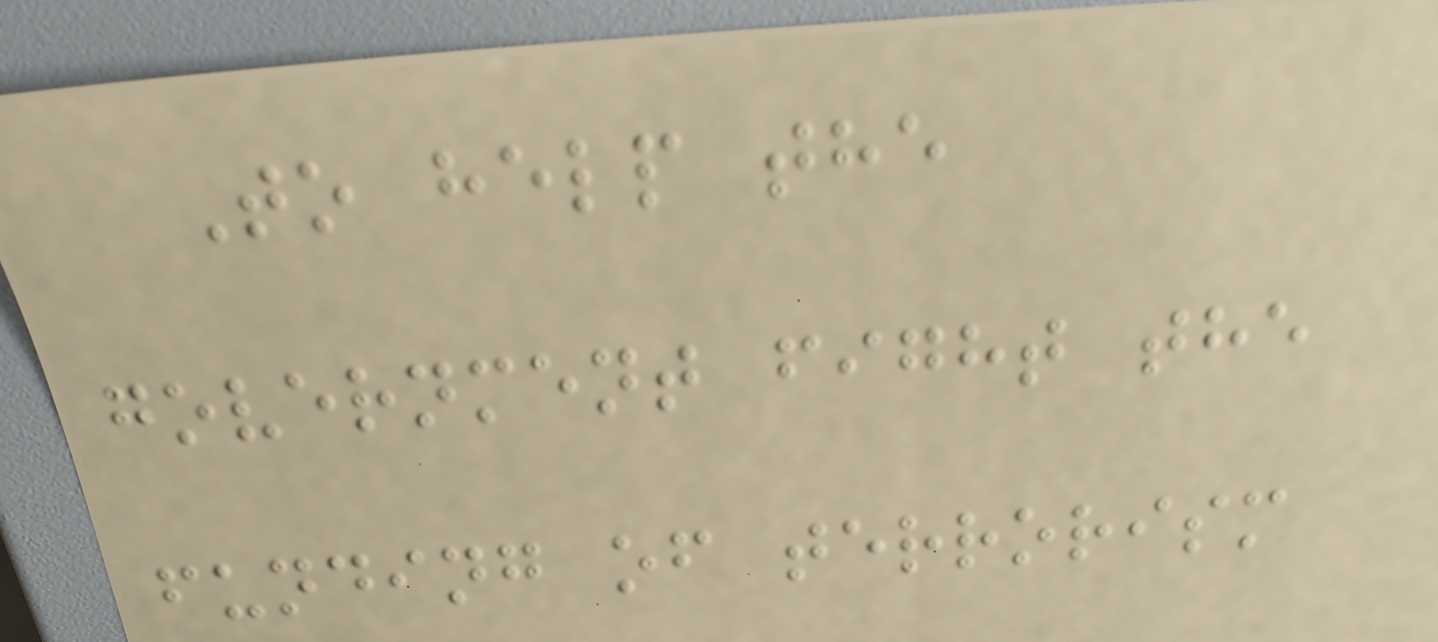To help the
government fight the
funding of terrorism
